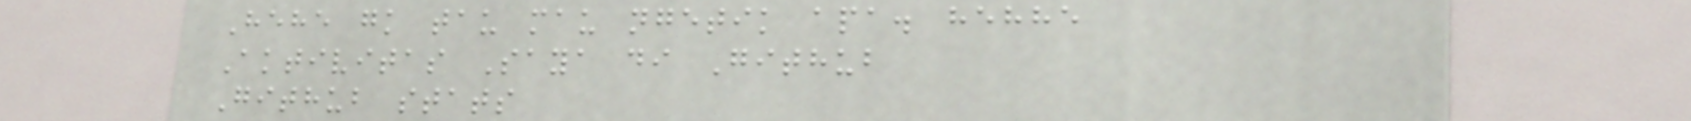Hehe gk tau mau ngetik apa. hehhe
Aktivitas Saya di Github
Github stats
